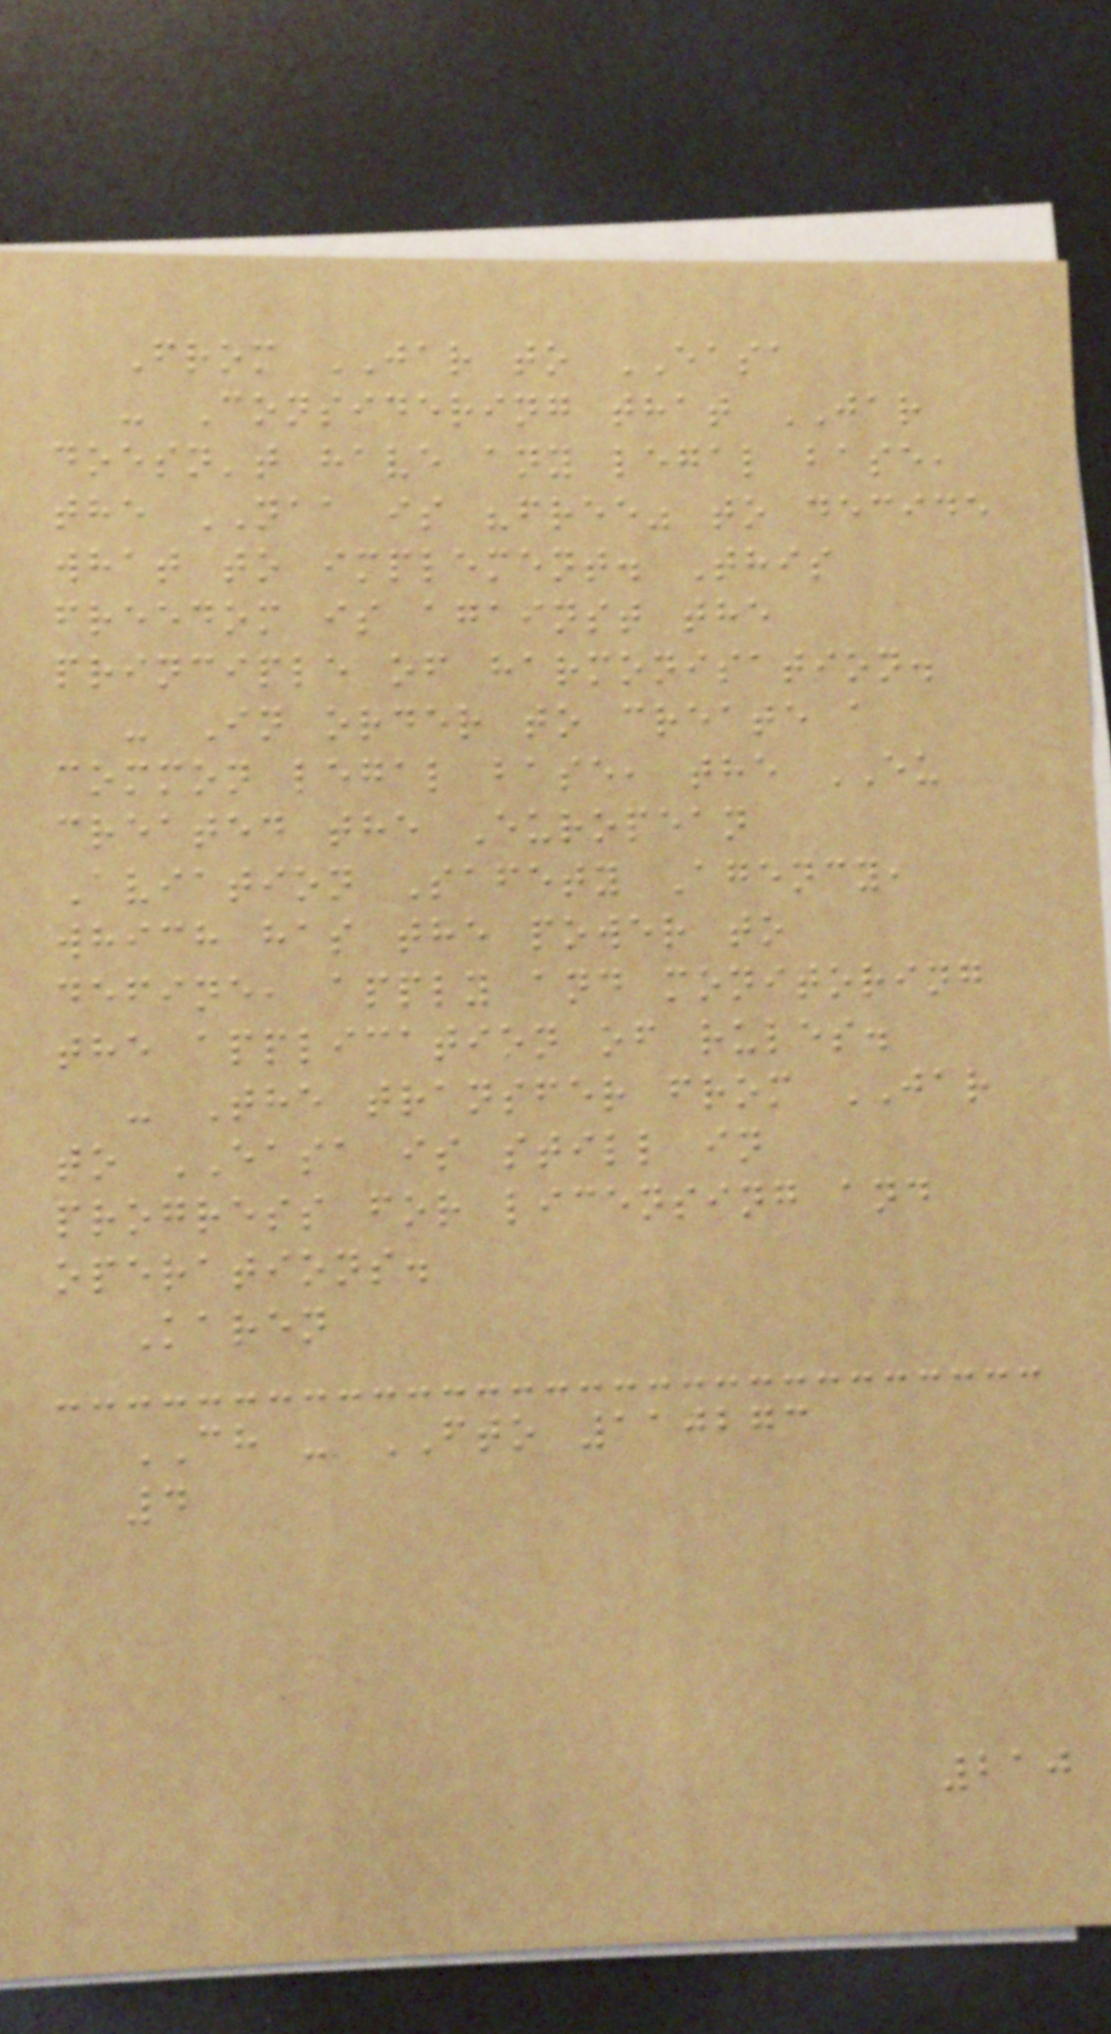From JAR to EASA
- Considering that JAR
doesn't have any legal base,
the NAA is "free" to decide
what to implement. This
freedom is against the
principle of harmonisation.
- In order to create a
common legal base, the EU
created the European
Aviation Safety Agency,
which has the power to
define, apply and monitoring
the application of rules.
- The transfer from JAR
to EASA is still in
progress for licensing and
operations.
Karen
CH - FTO 110273
4
210
